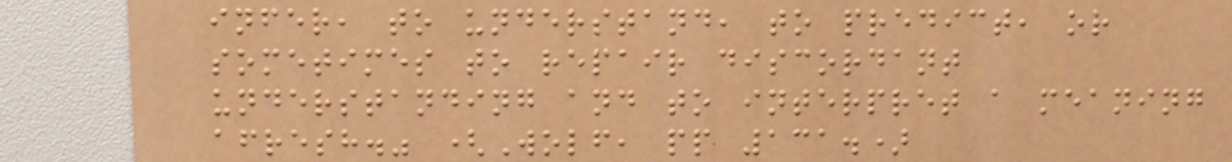infer, to understand, to predict, or
sometimes to repair discordant
understanding and to interpret a meaning
afresh." (Wolf, pp 131.)
